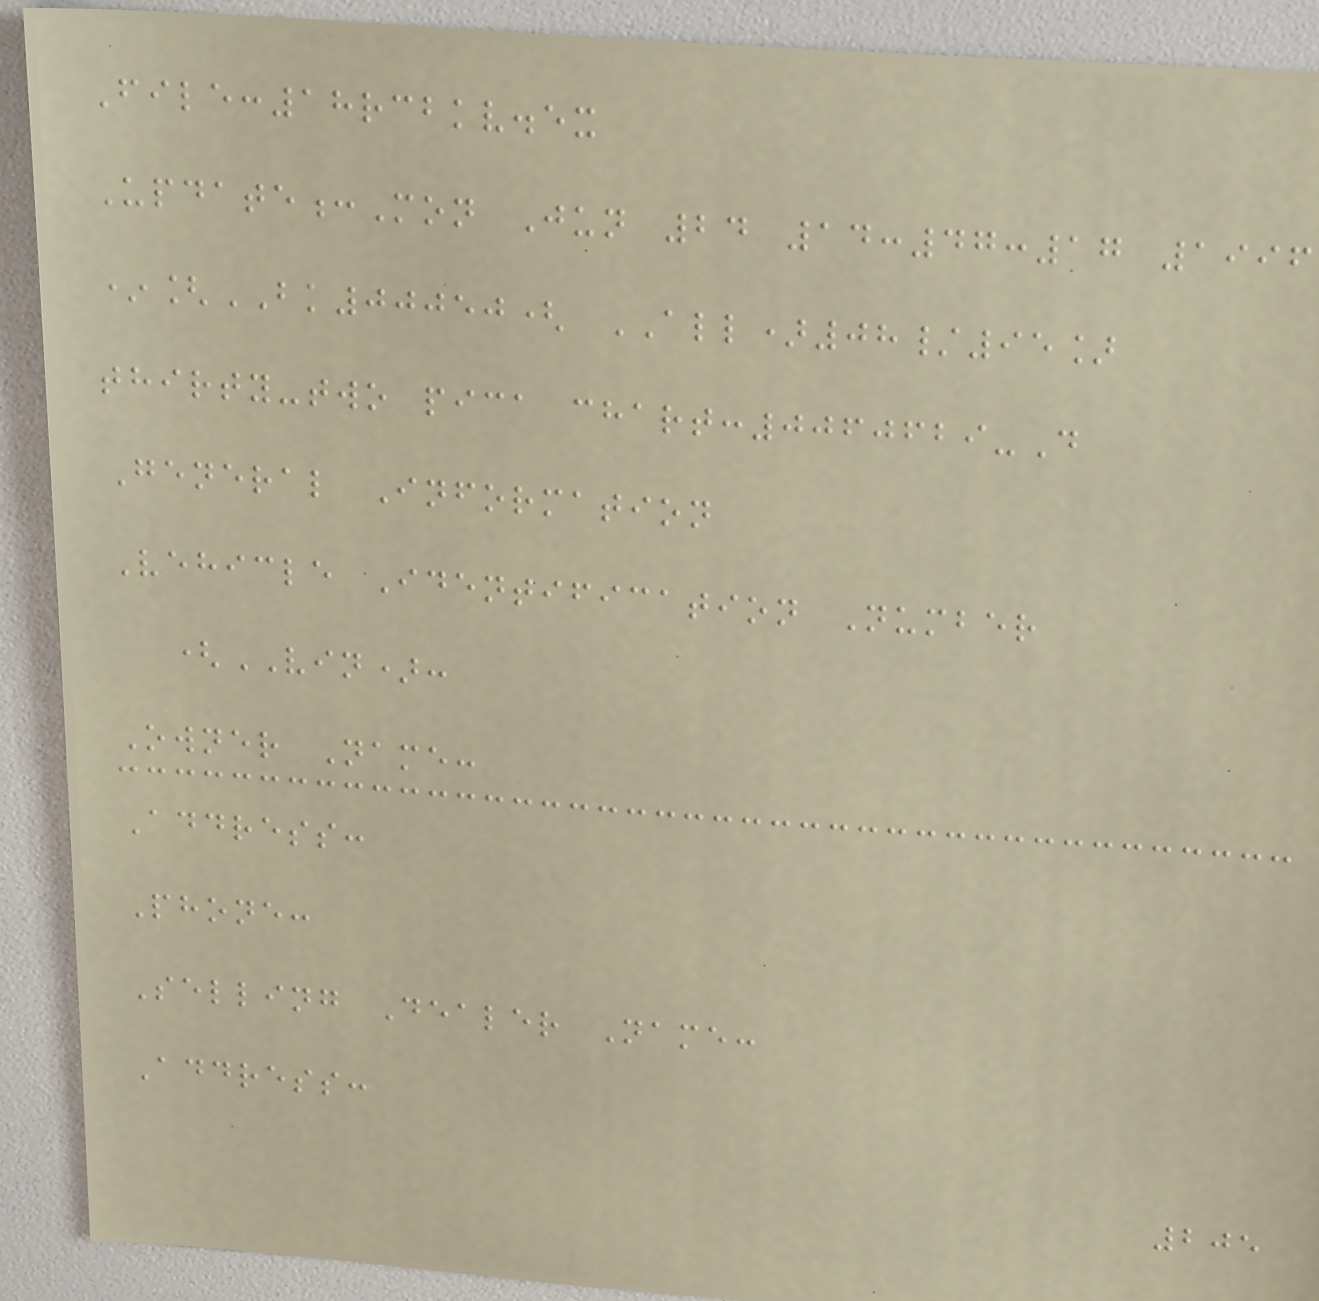File:18rcbkv.ex
Update:Mon Jun 24 14:47:17 1996
*[BK00050( ALL)08/95]
thirty-two pica chart:0060629-D
General Information
Vehicle Identification Number
(VIN):
Owner Name:
Address:
Phone:
Selling Dealer Name:
Address:
205
